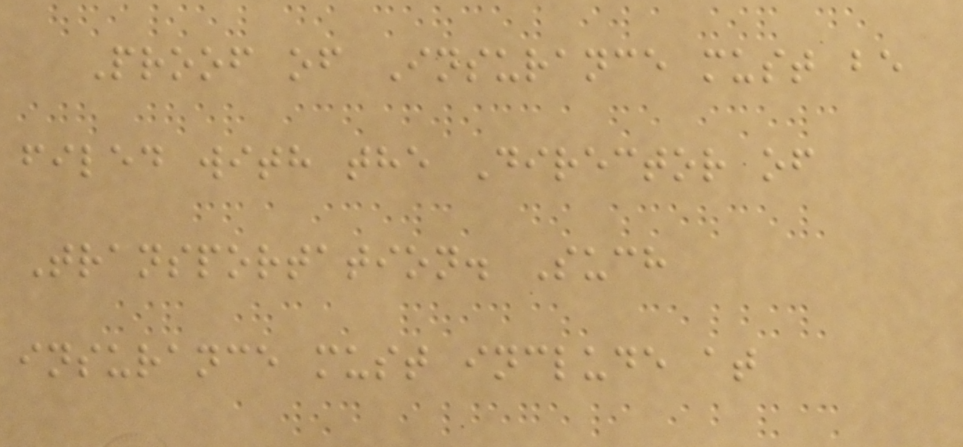Proof of Insurance must be
filed with the Director of
Transportation. Such
insurance must include at
